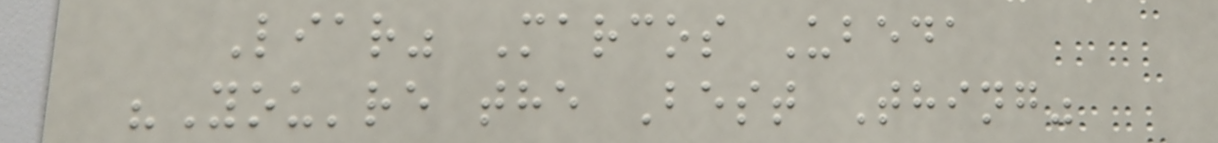Liar" Marcos Ubeda
"You're the Best Thing"
